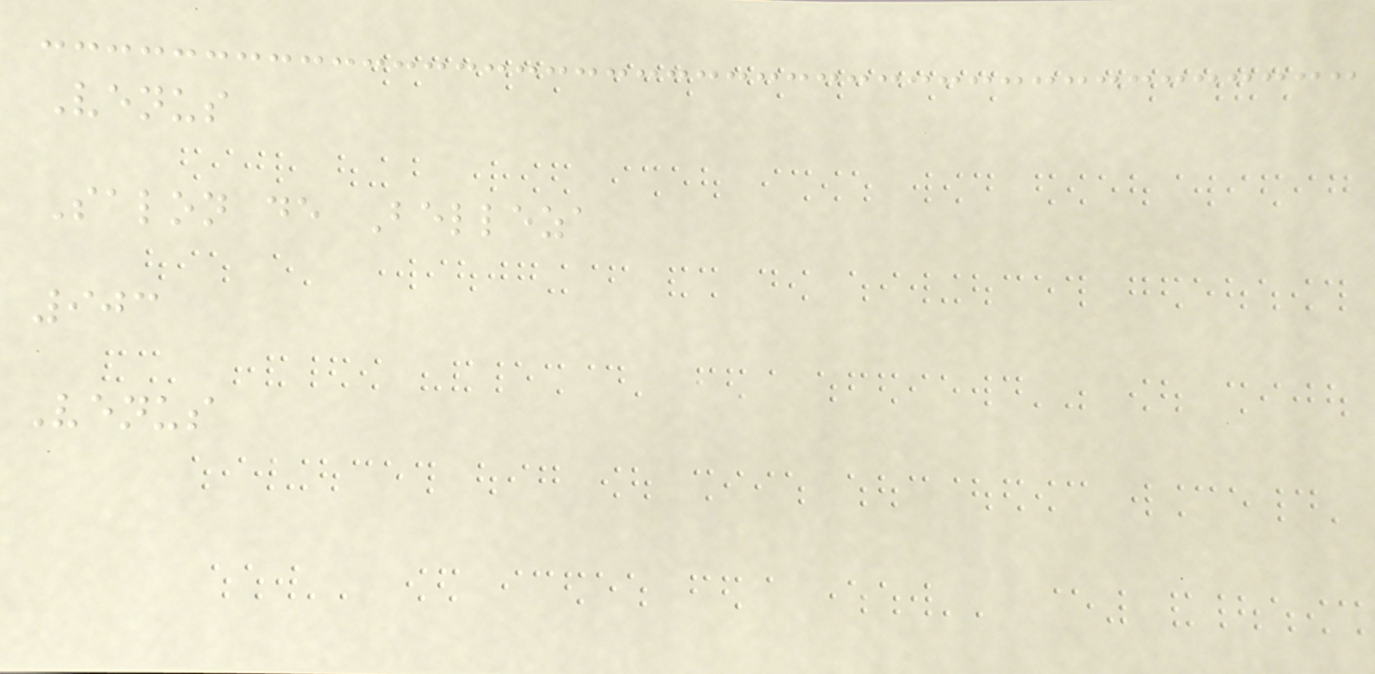Venus
Salon de Belleza
903
Venus
